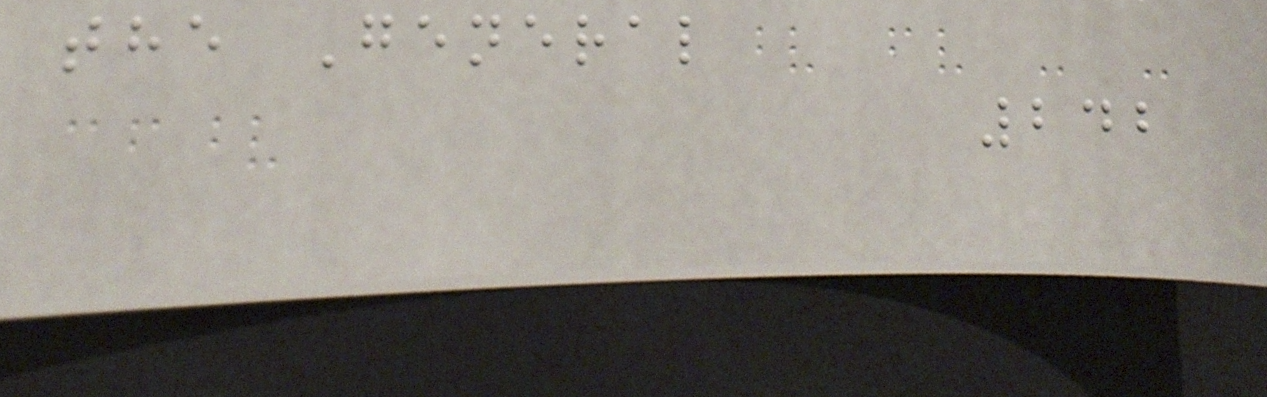the General
242
